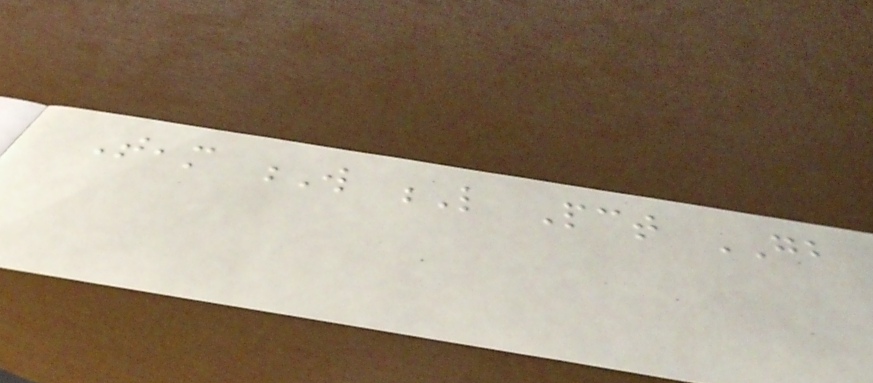Team W L Pct GB
